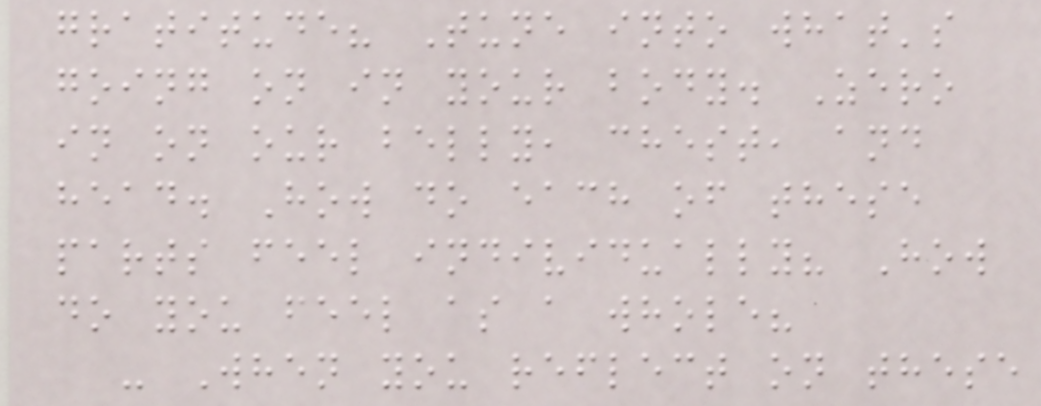gratitude? Tune into what's
going on in your body. Zero
in on our belly, chest, and
head. How do each of these
parts feel individually? How
do you feel as a whole?
- When you reflect on these
